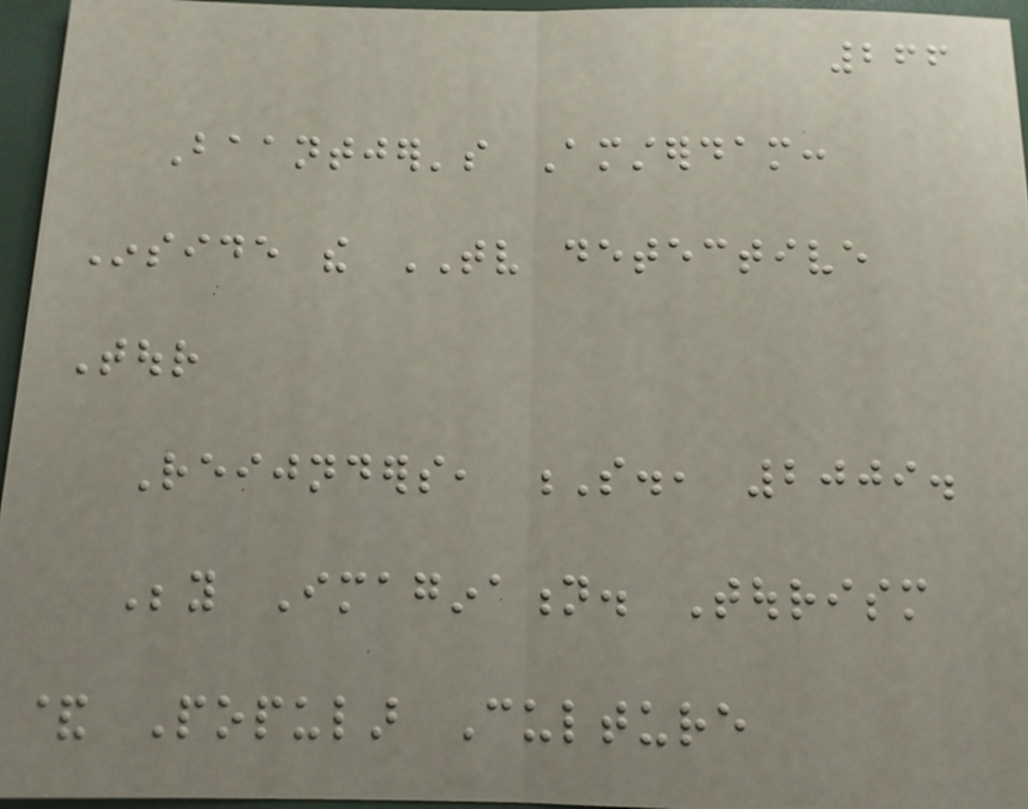266
Baantjer's Amsterdam:
Inside the TV detective
Tour
Reijnders, S., 2009.
Beyond Imagination. Tourism
& Popular Culture
